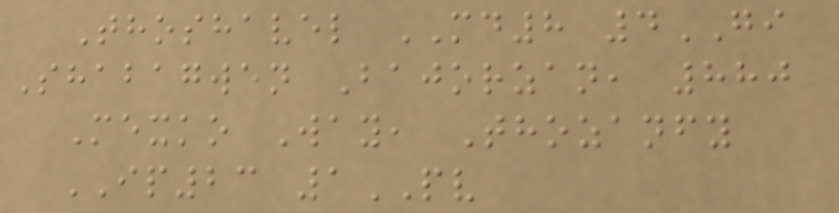Thoshavel MD8 4GI
Shabagwen Bajorzan, 880
Mexko Way, Thozanfy
IP23 1PV
